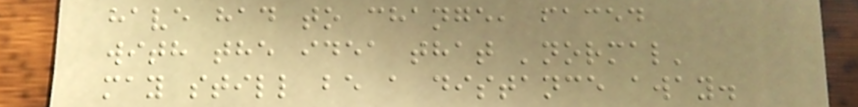have had to change, faced
with the idea that 'normal'
may still be a distance away.
